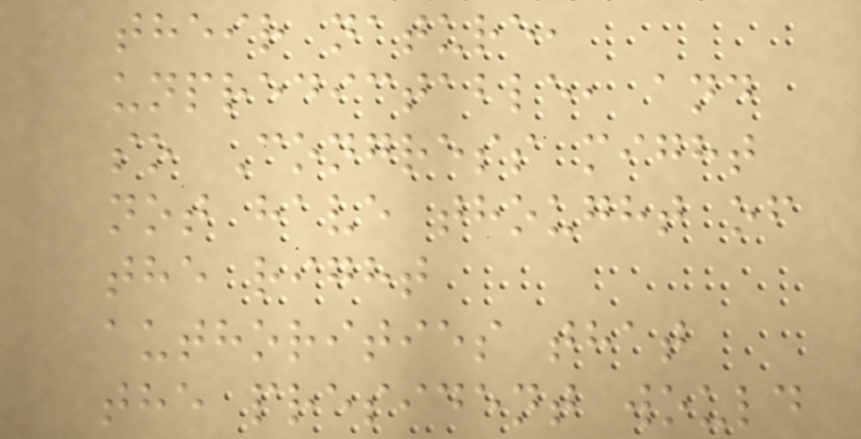their nature,
unpredictable, and
so Congress might
not have thought of
the right
authorities that
the president would
